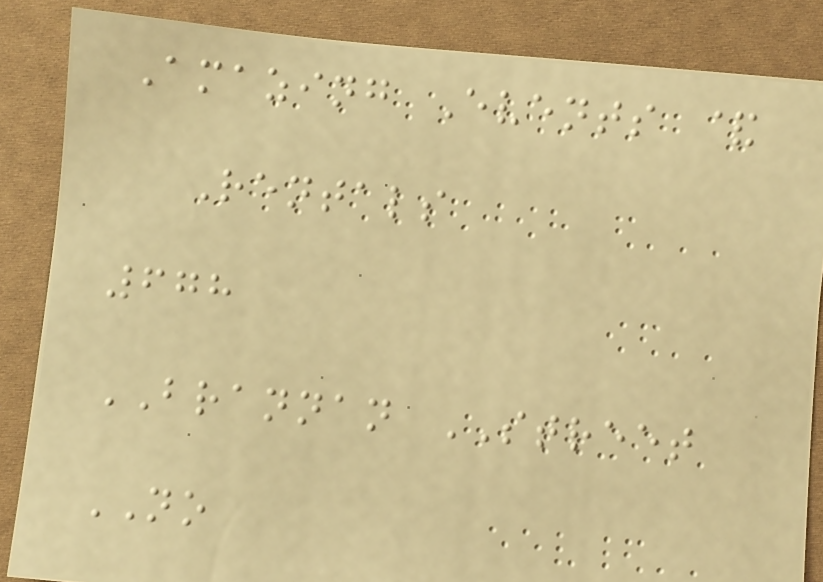Amazing Events &
Rentals
678
BRANNAN STREET
NO
